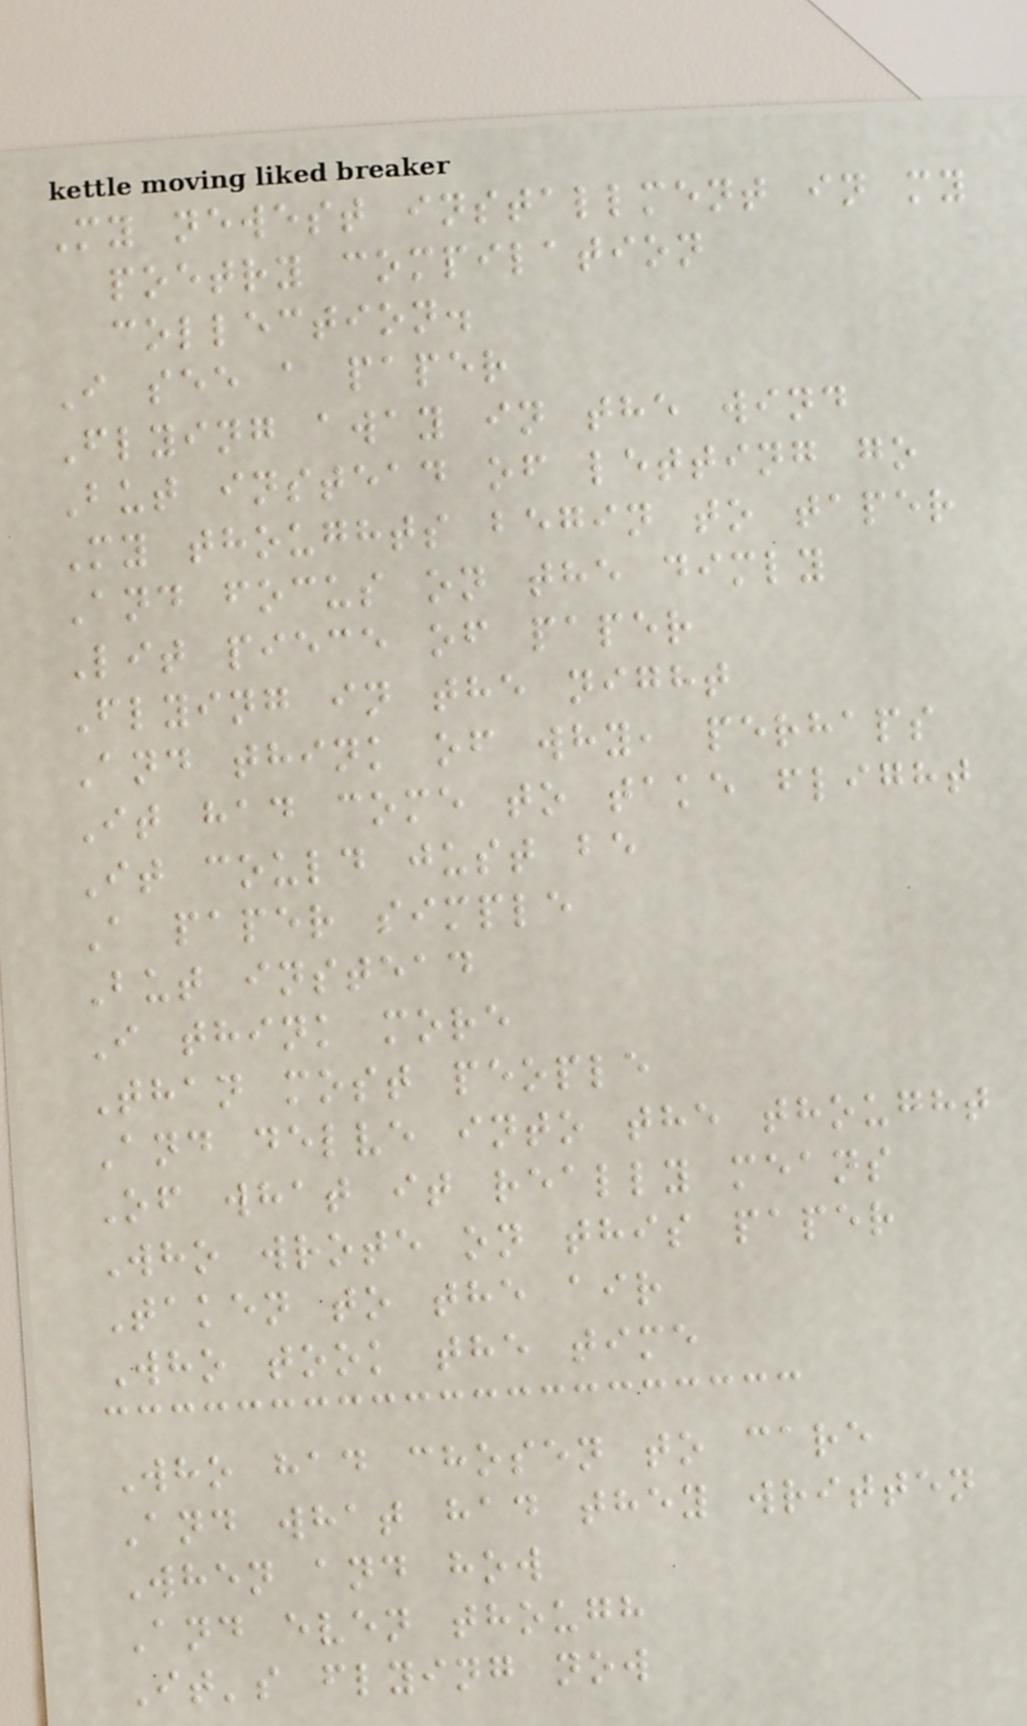My newest installment in my
poetry compilation
collection.
I see a paper
Flying away in the wind
But instead of letting go
My thoughts begin to taper
And focus on the dimly
Lit piece of paper
Flying in the night
And think of why, perhaps
It had come to take flight
It could just be
A paper simple
But instead
I think more
Than most people
And delve into the thought
Of what it really means
Who wrote on this paper
Taken to the air
Who took the time
Who had chosen to care
And what had they written
When and how
And even though
It's flying now
